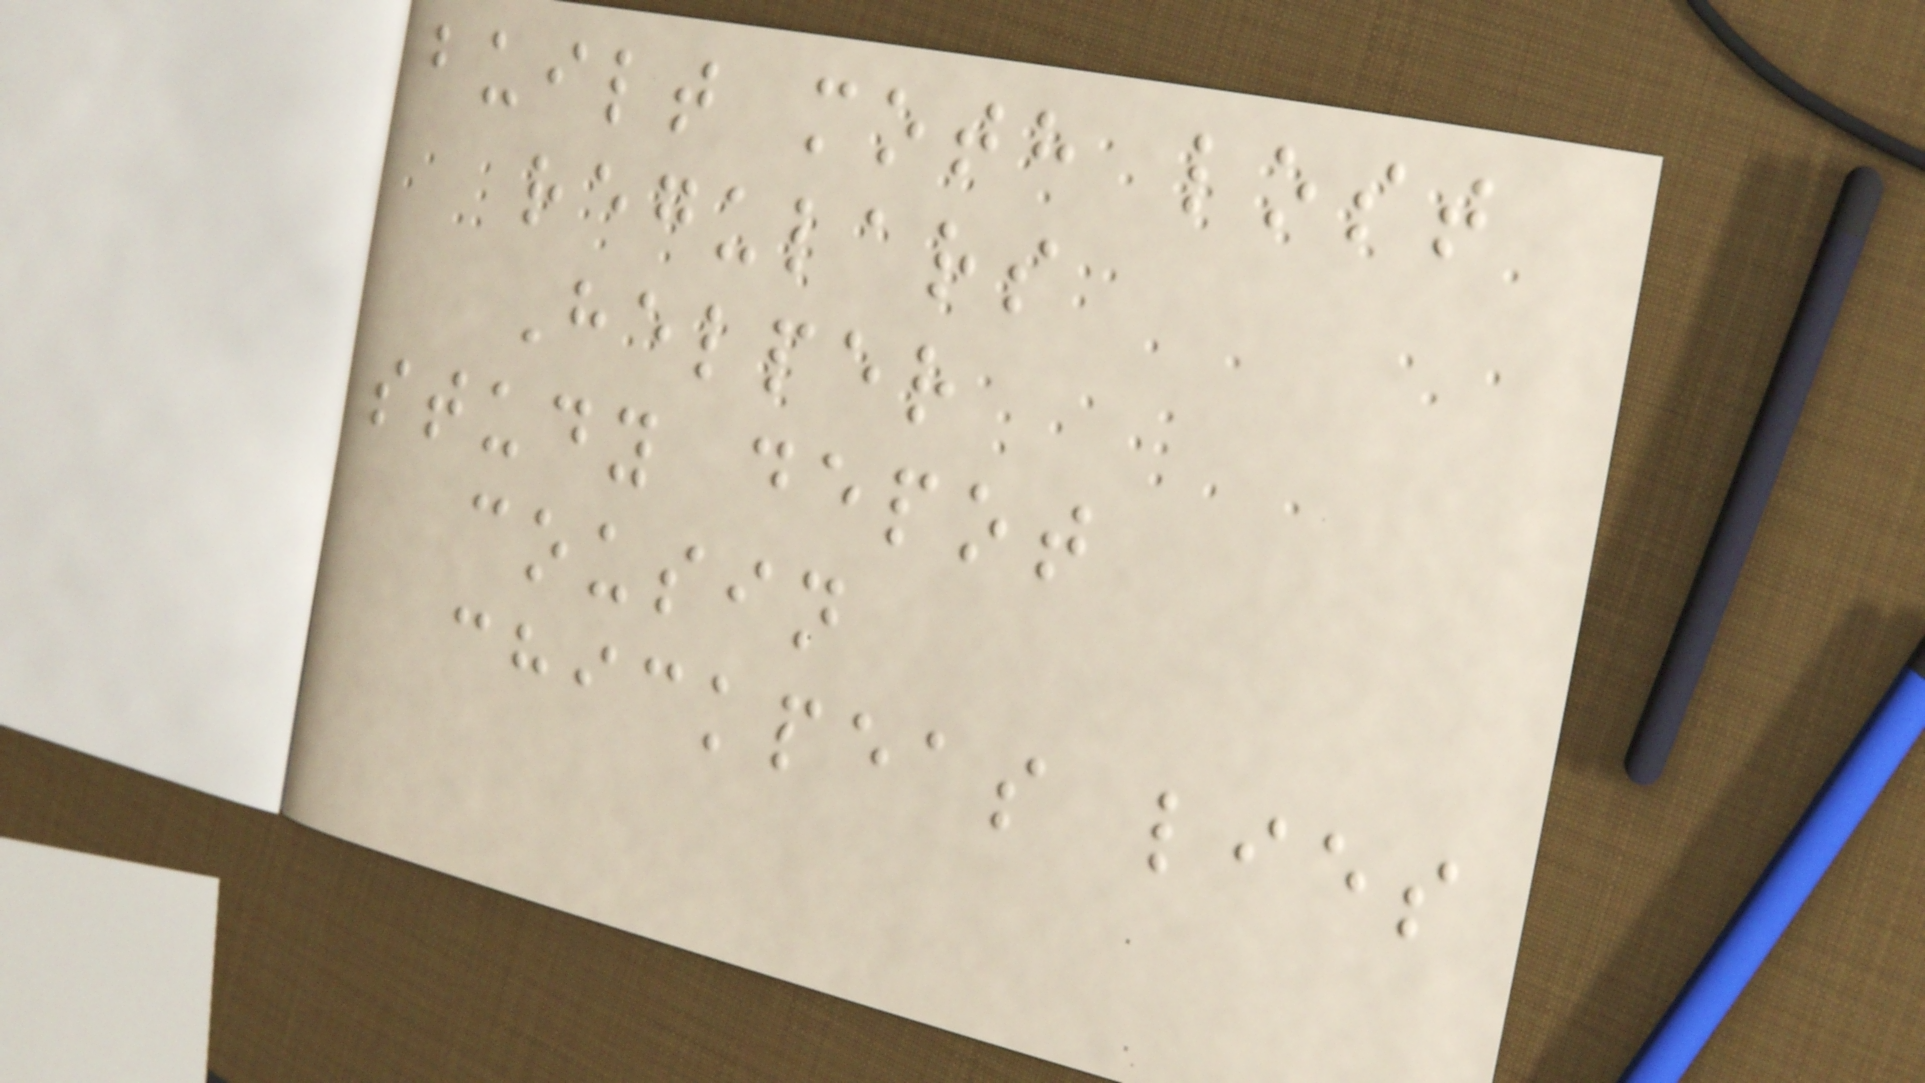built moth lost
regulars
Helper
study depot
cousin
chickpeas lies
